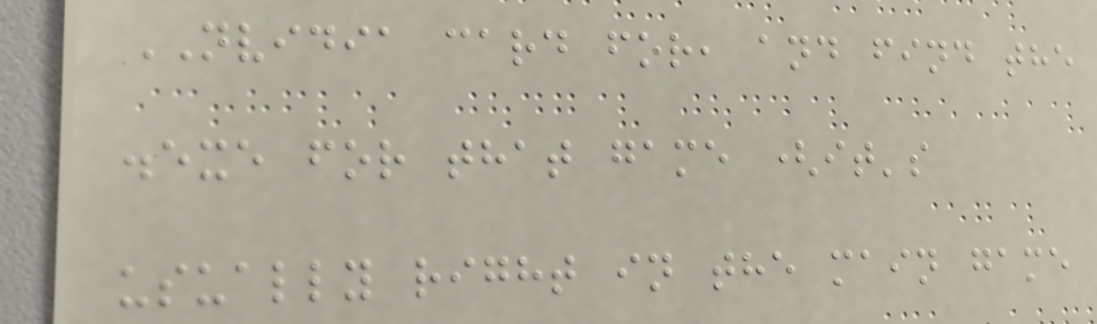NVIDIA card for, and find the
.exe for that game (it's
usually right in the main game
